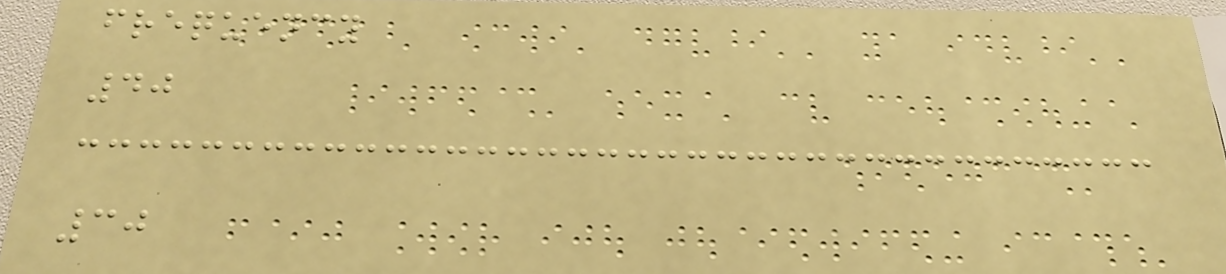frequency
40
30
